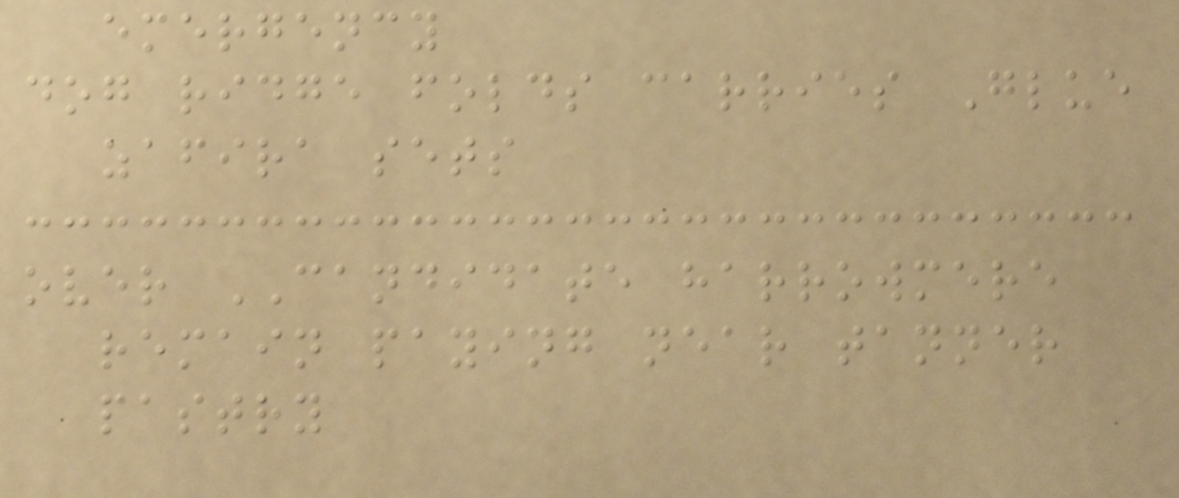emergency
dog ridge folds carries Glue
zafira sets
over CANDIDATE harrowmere
remain paying near tanner
pastry
